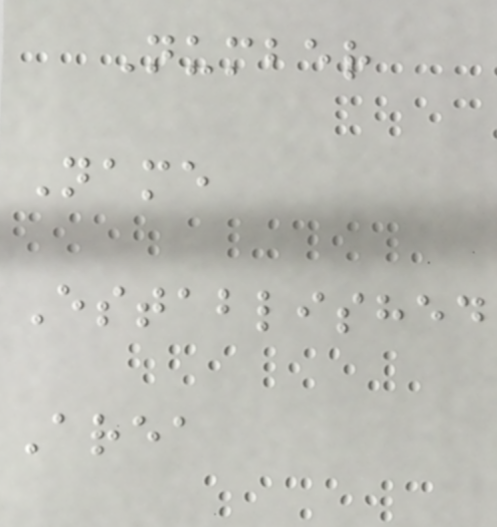Number
Name
Established
Area
